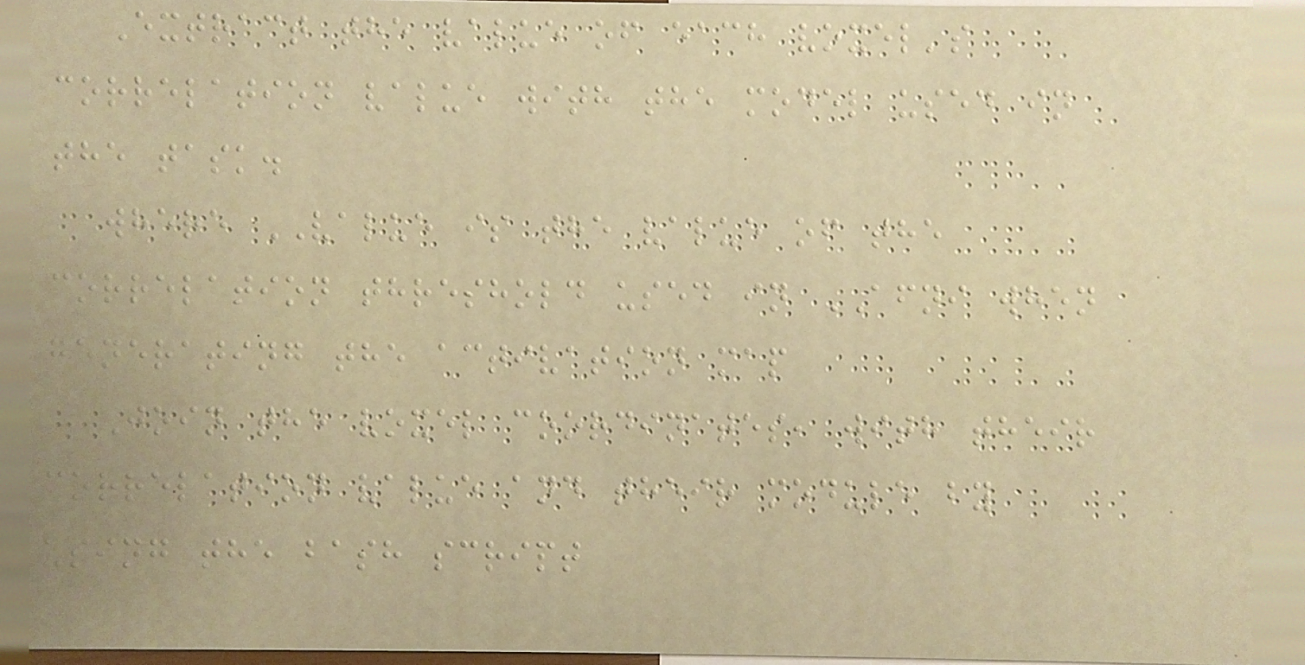Extract the value of each voxel's
correlation value with the model used in
the task.
where VALUE is the value of the
correlation threshold used in AFNI when
generating the activation map
Join the voxel coordinates, with their
correlation value and their module by
using the bash script
